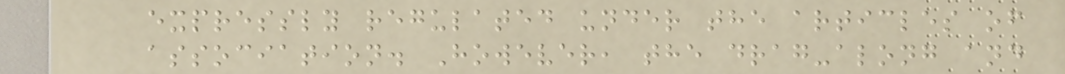expressly regulated under the articles of
association. However, the drag-along and
